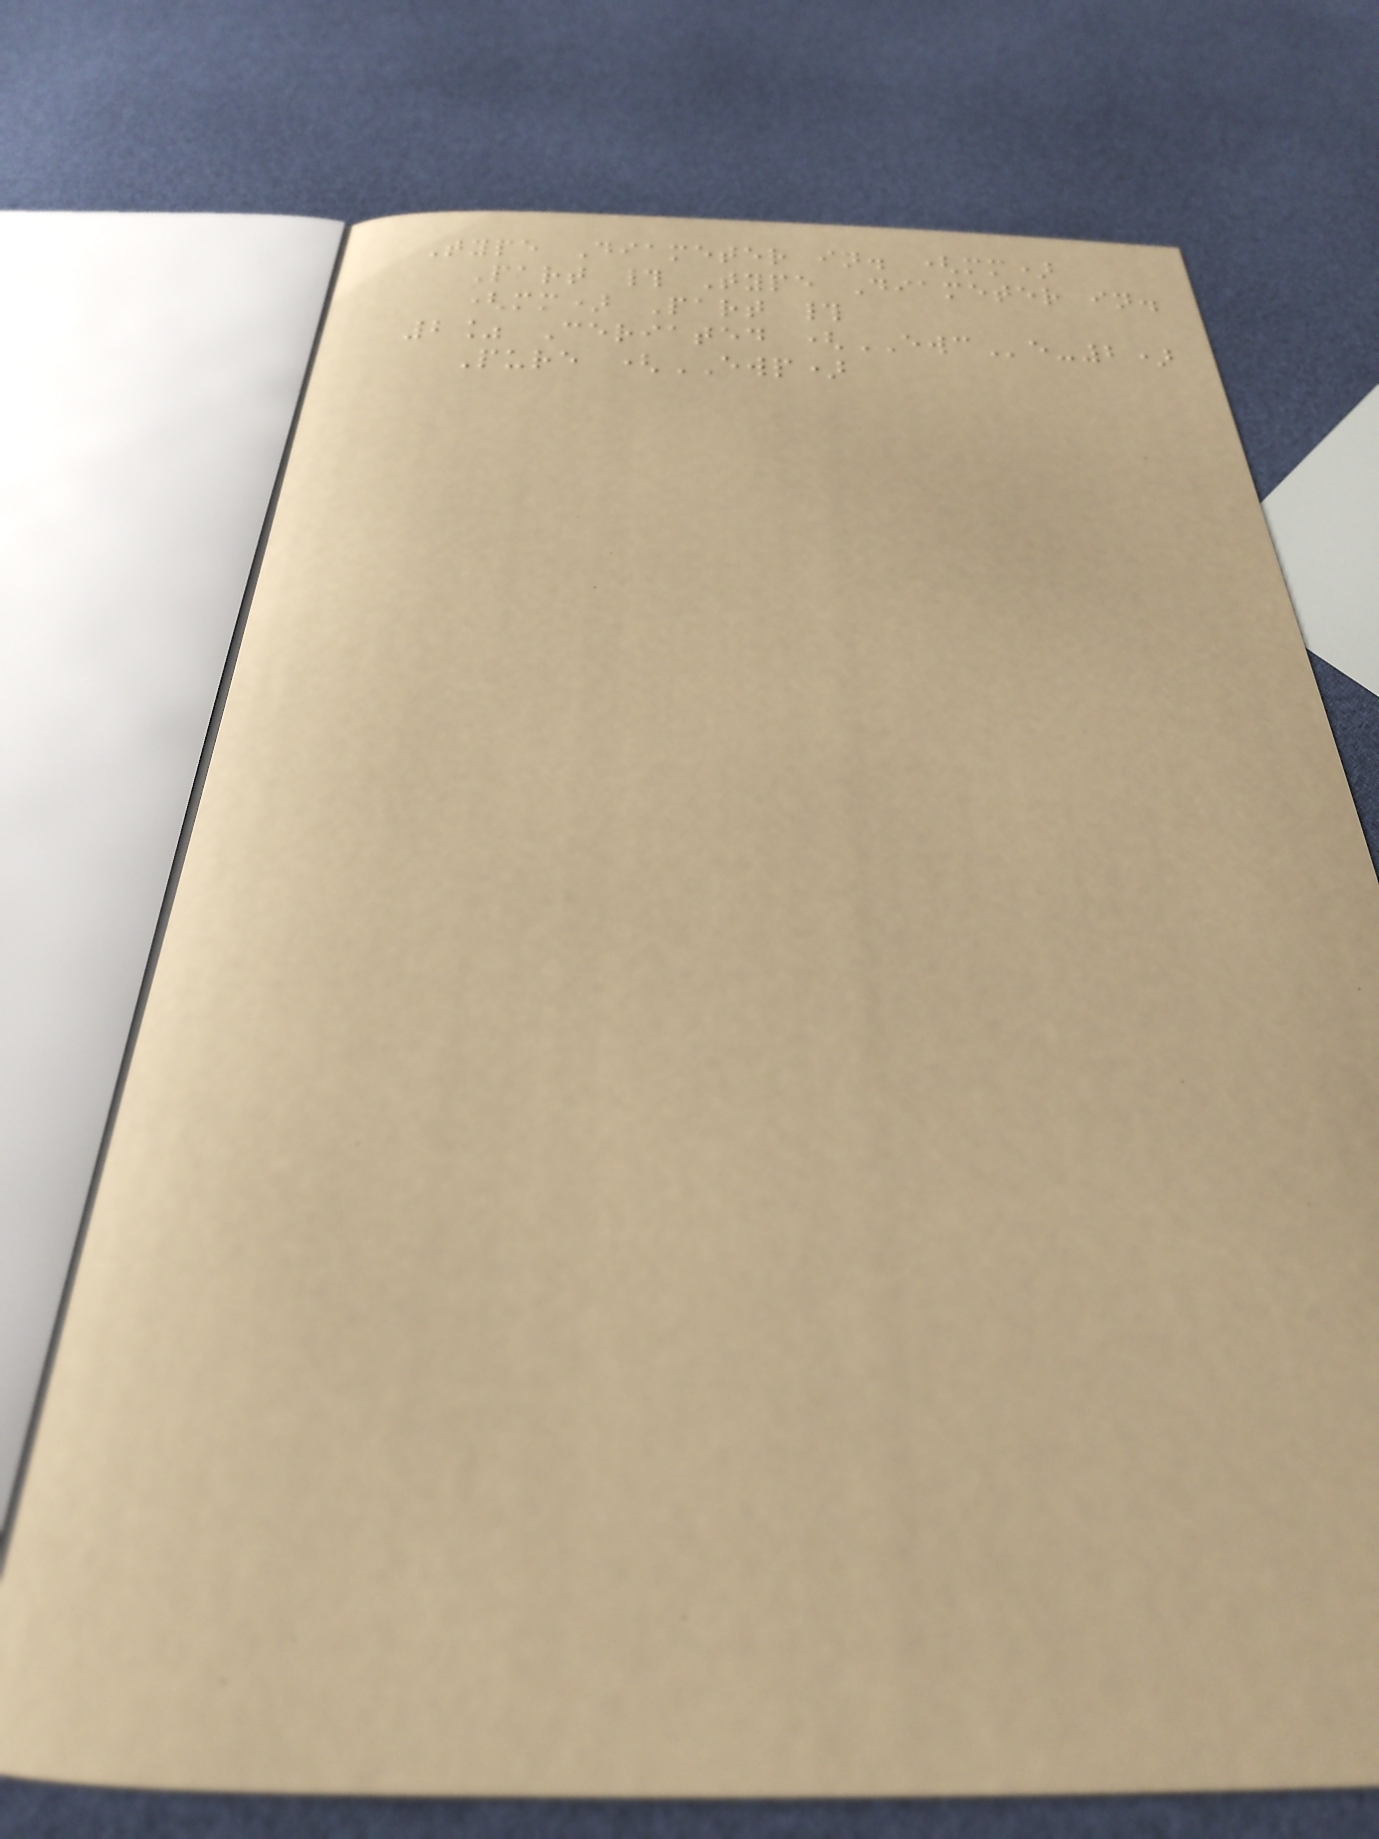Type Diameter in. (mm)
Part # Type Diameter in.
(mm) Part #
2% Ceriated (EWCe-2)
Pure (EWP)
